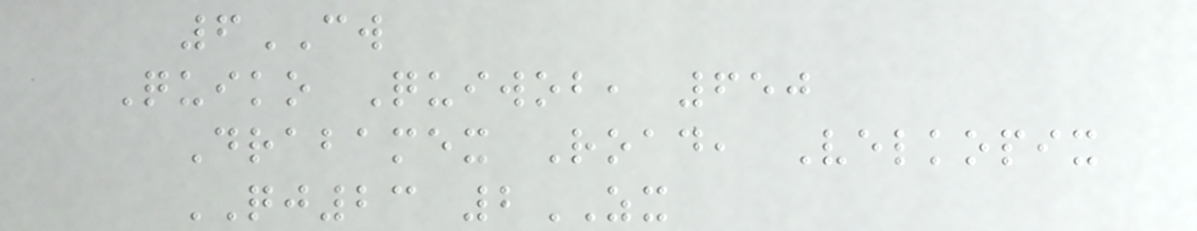6CW
Quiko Quiwob, 650
Drabamex Road, Velkopix
QJ23 2ZX
